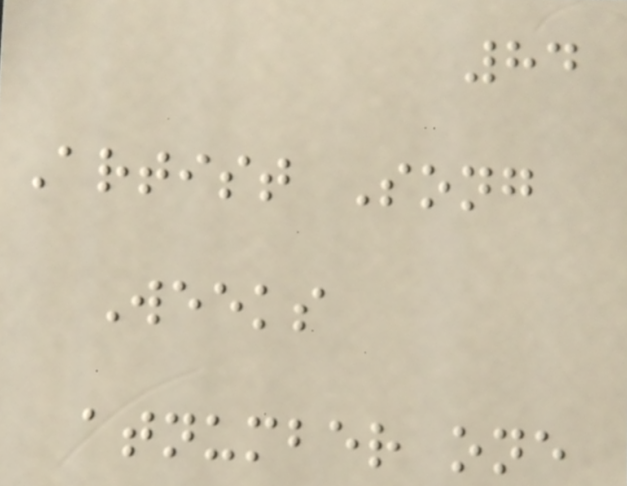84
Artist Song
Weeks
atnumber one
